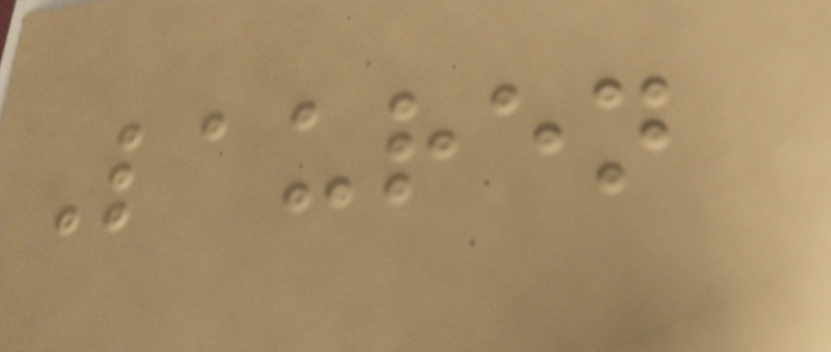Lauren
